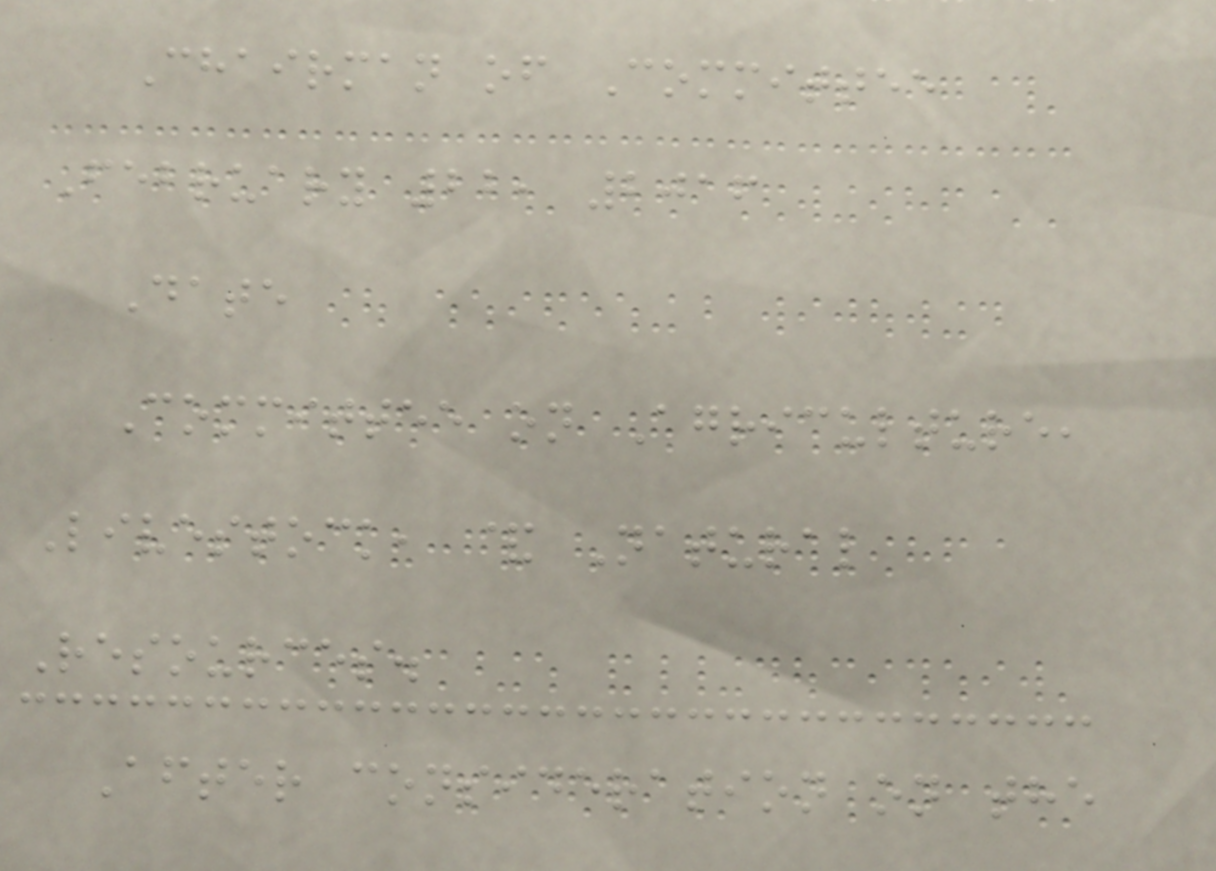Chairman of Committee
February 22, 2016
Date
Committee on Agriculture,
Livestock, & Natural
Resources.
After consideration on the
